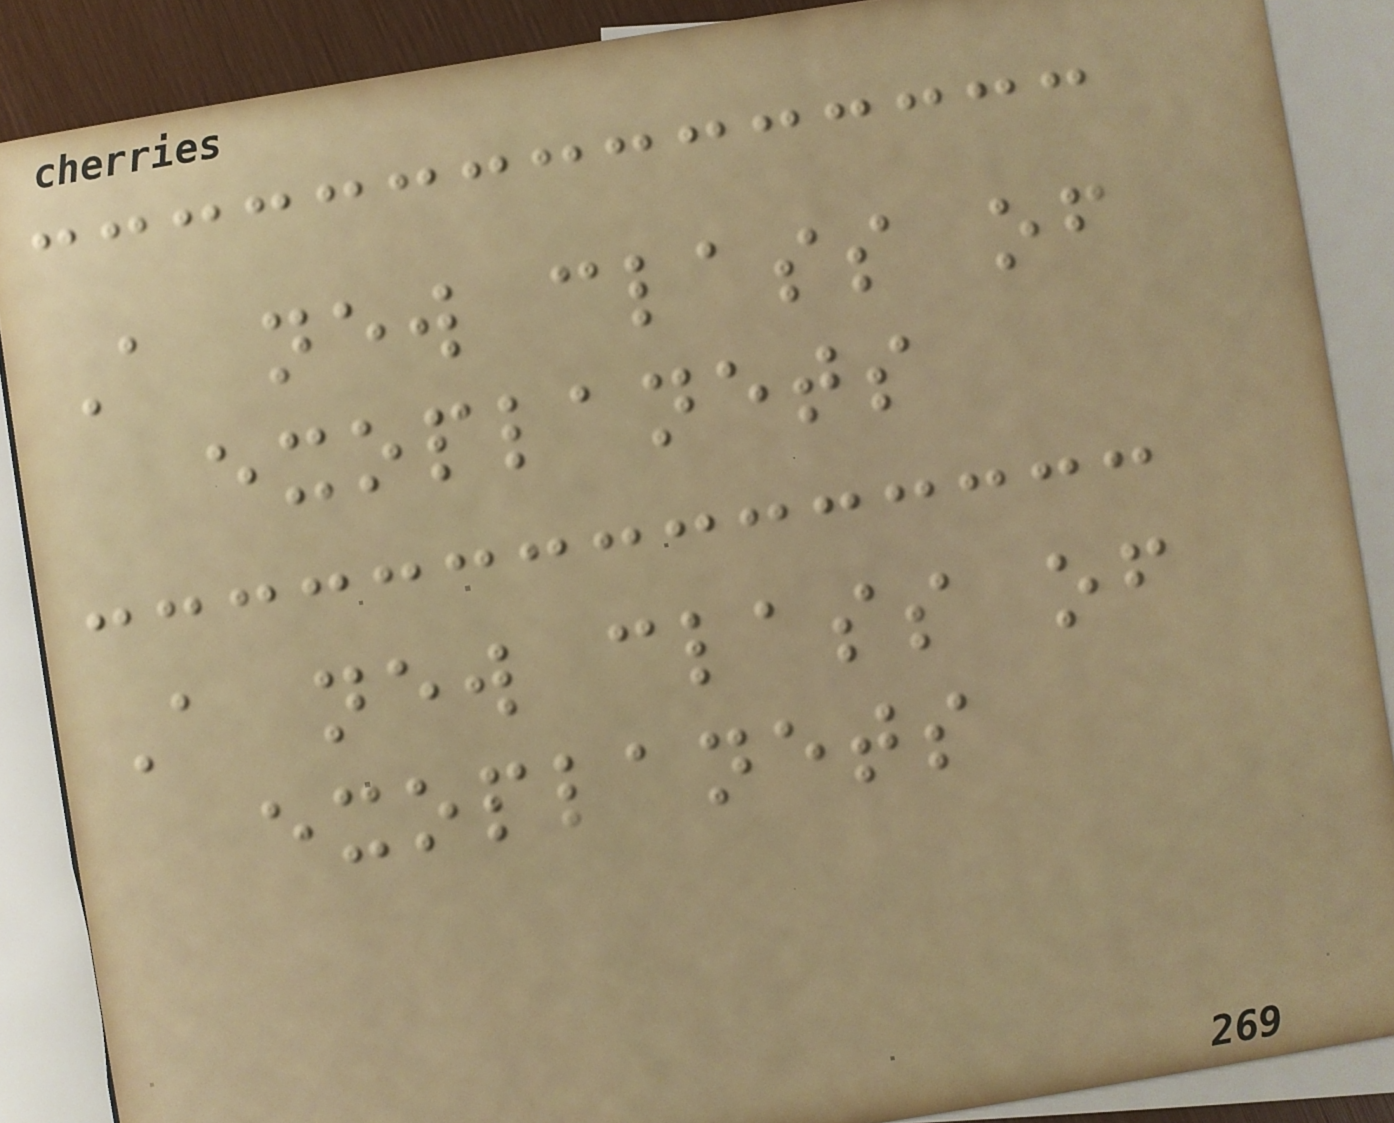A new class of
exoplanets
A new class of
exoplanets
